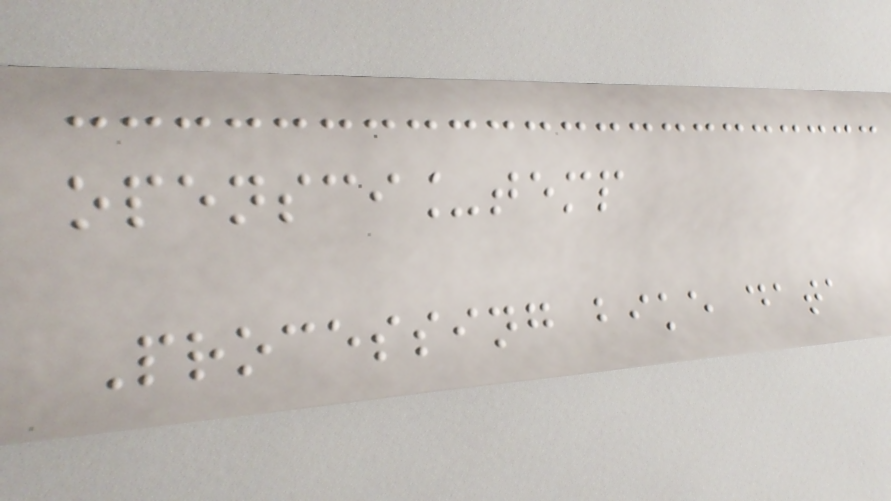opensci_temp
Processing bike data
